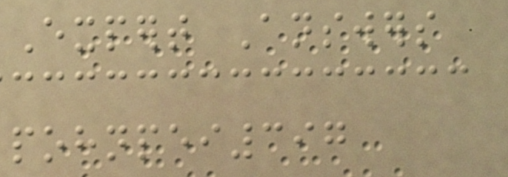Expert Answers
pohnpei397
